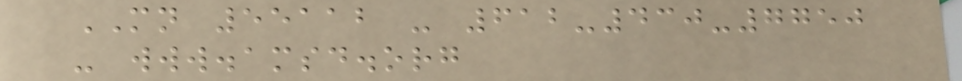MN 55112 - 612-430-7750
- www.amsd.org
